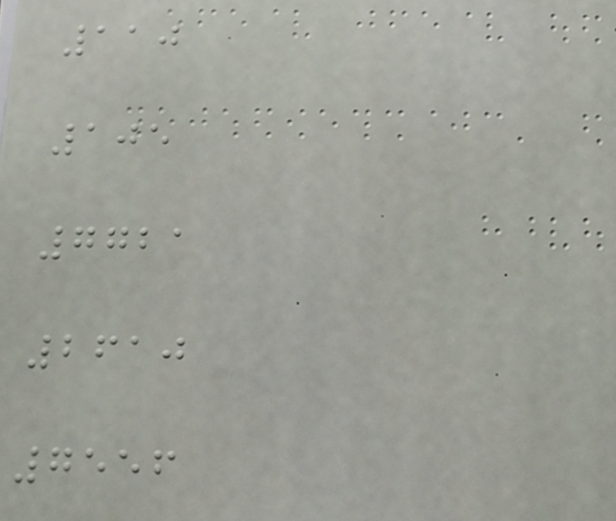110
105
7721
2610
7556
